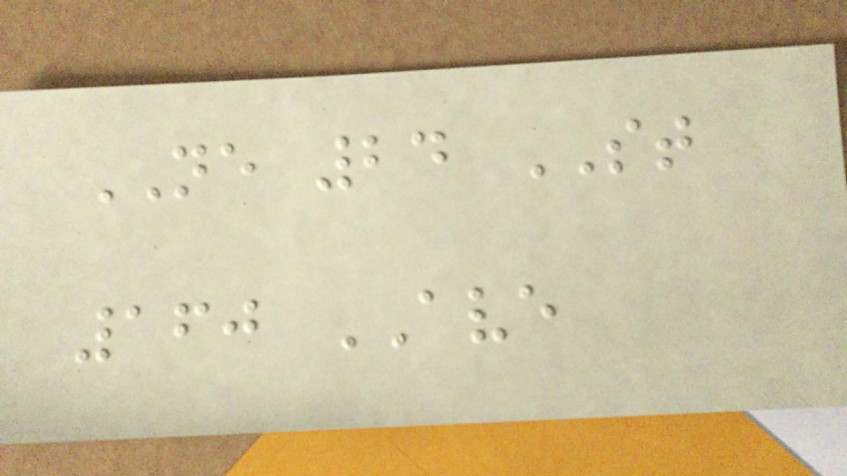NE 24 ST
160 AVE
